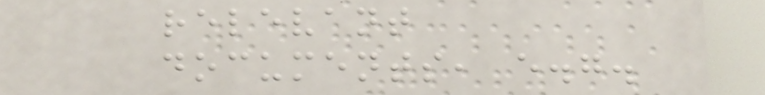relevant
documents, e.g.
